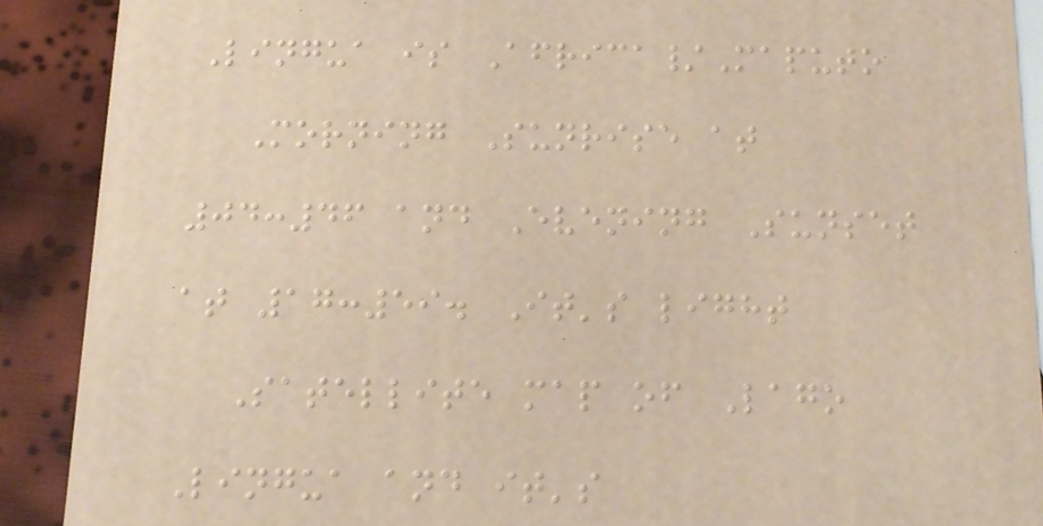Lingua is Africa/Maputo
Morning Sunrise at
04:46 and Evening Sunset
at 17:59. It's light
Satellite map of Lago
Lingua and it's
